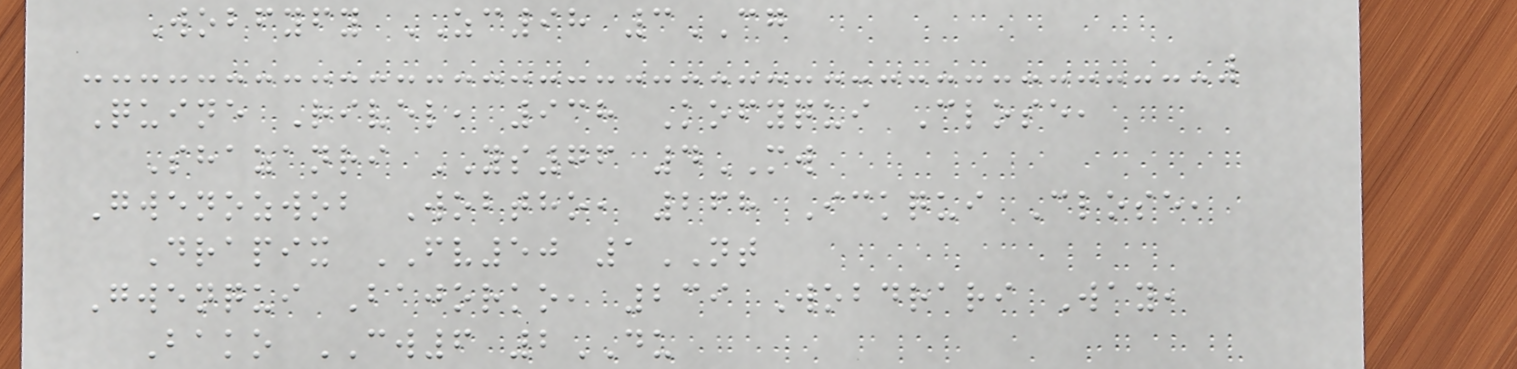Wobfyfy ZC98 3CG
Quine Rivel, 938 Kofyqui Close,
Shazanri YS76 4MW
Gwenozwob Wobtho, 268 Ickqui Close,
Drapix FV50 1NT
Gwenqui Bajorko, 239 Wobdrari Way,
Bako CW6 2DU
